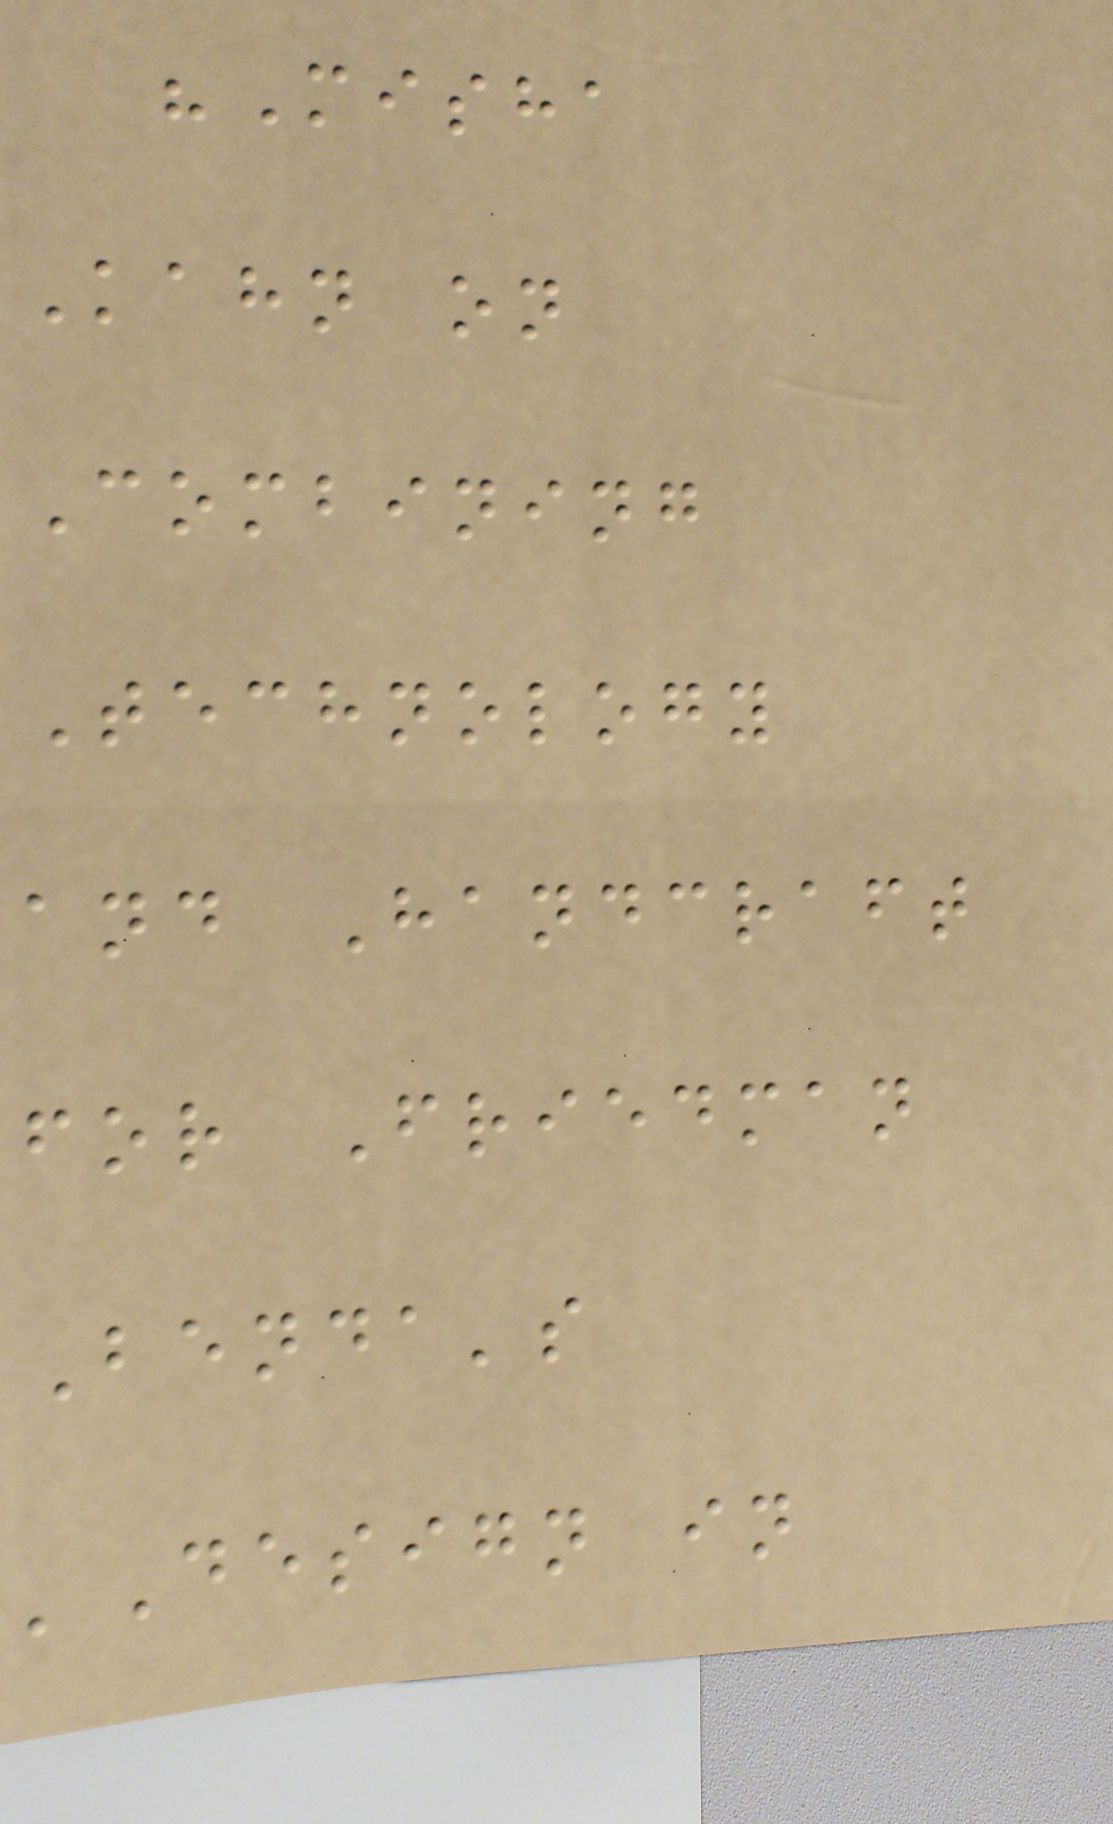"Misha
Kahn on
Combining
Technology
and Handcraft
for Friedman
Benda's
'Design in
